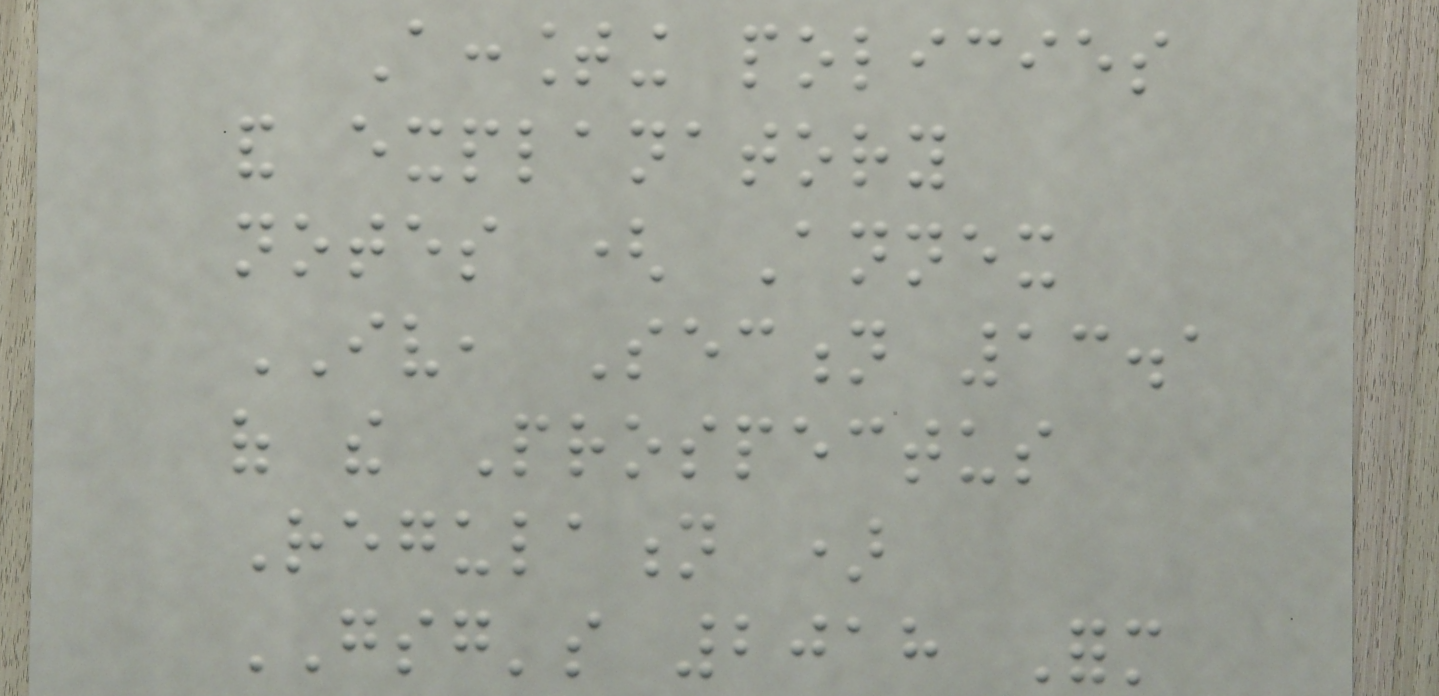Accounting policies
and explanatory
notes ( Annex
IV, Section 13.1
of the Prospectus
Regulation )
GSG's 2018 Form
